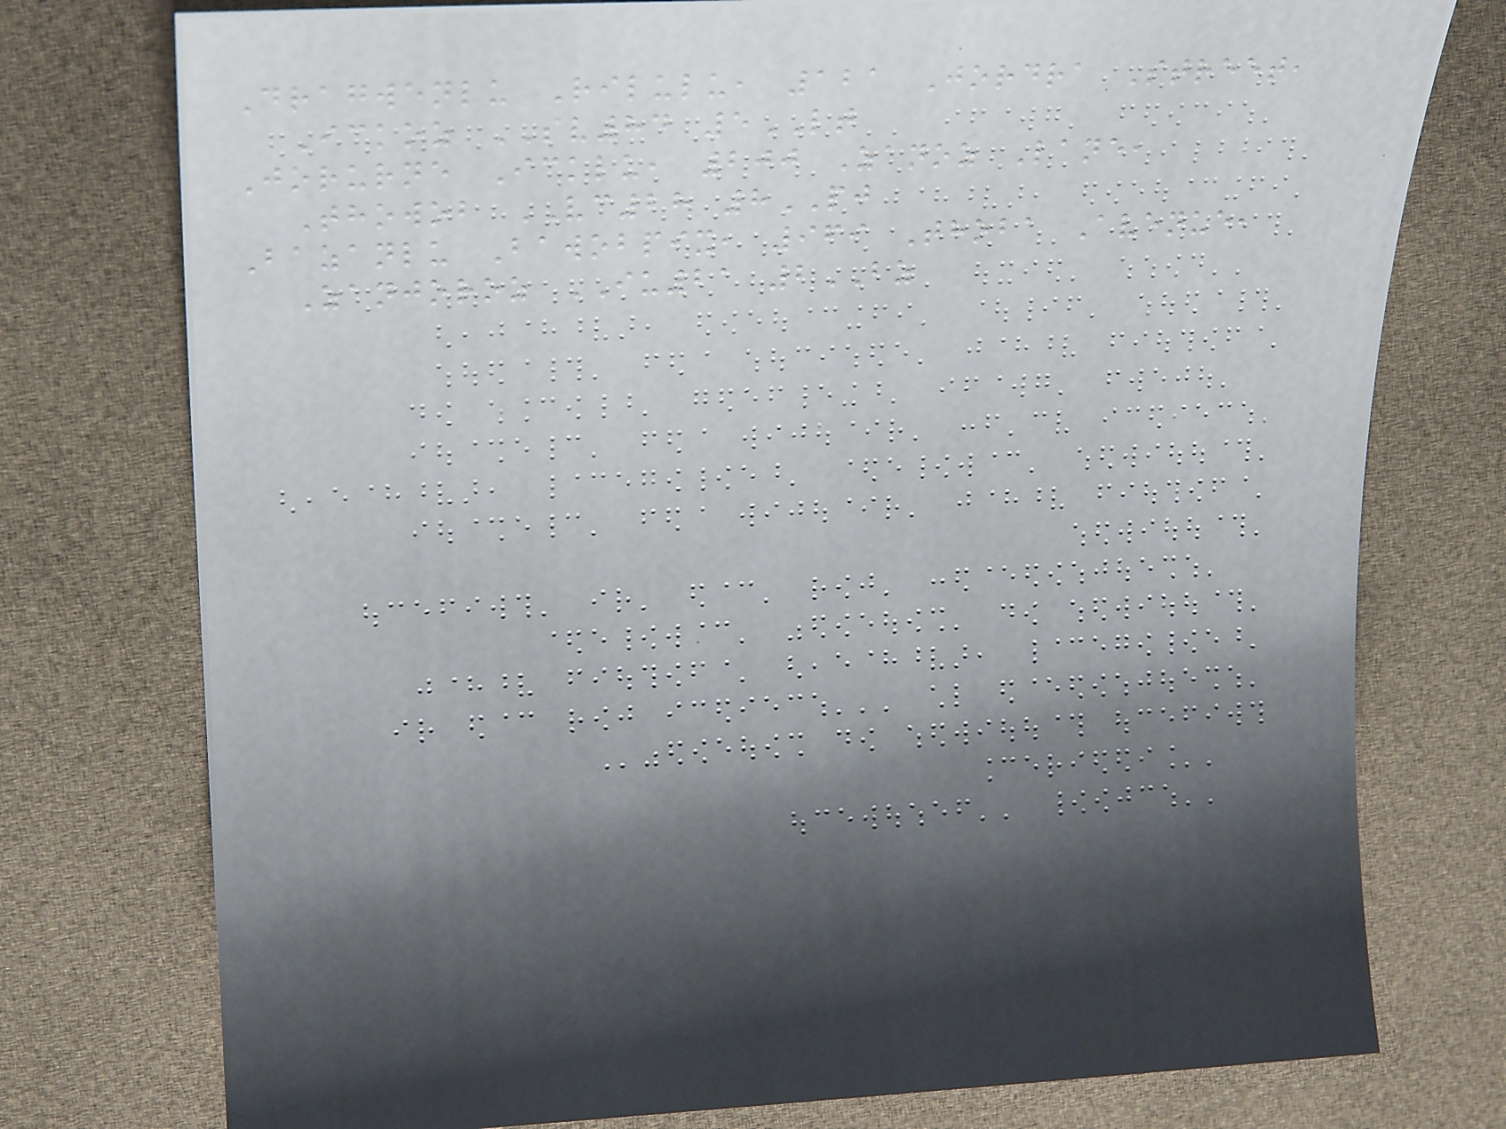Dragwenlu Rilulu, 121 Jordra Street,
Ickoz SV84 5LT
Jorurne Icklu, 200 Zanoz Lane,
Thowob VC28 8PJ
Bazanlu Bawobpix, 969 Thoba Avenue,
Zanjoroz IU21 2BZ
